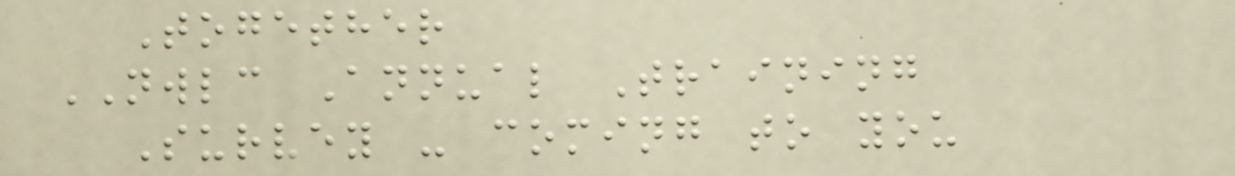Together
NWLC Annual Training
Survey - coming to you
